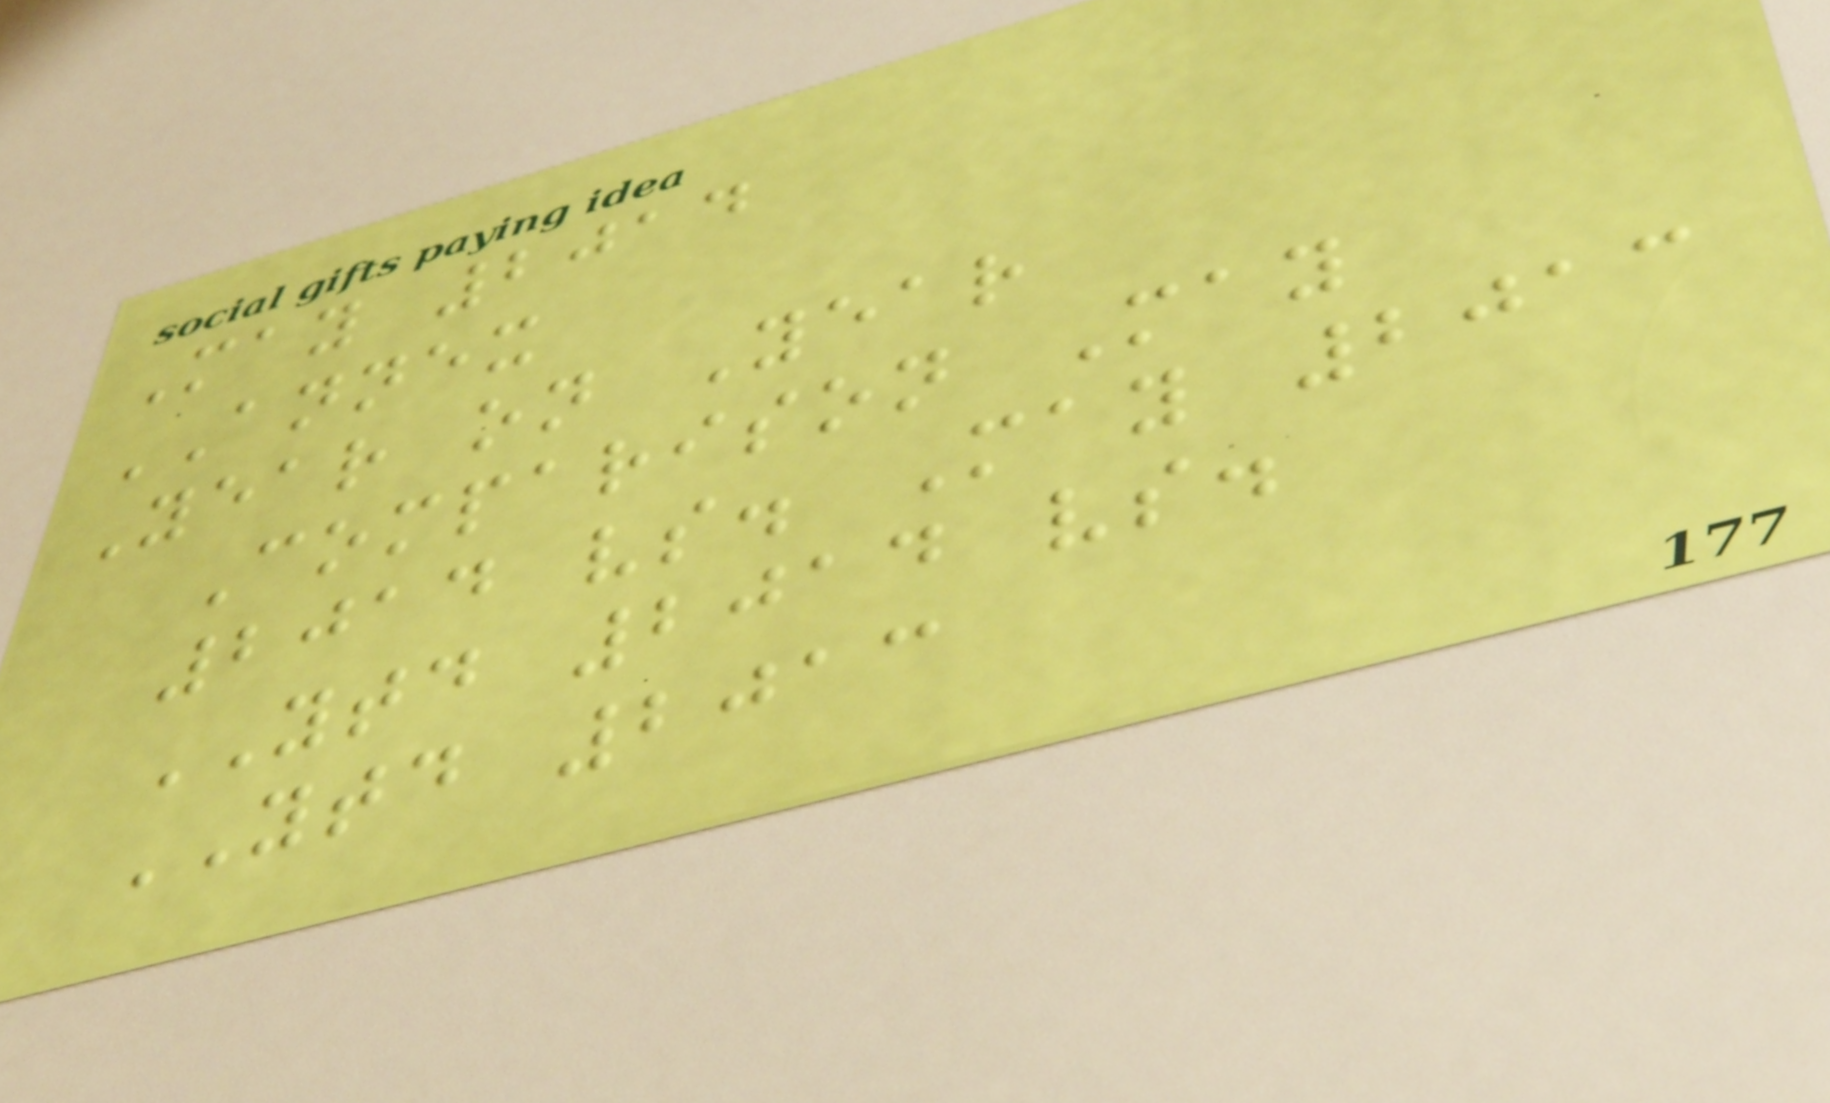May 2014
ANNEX
Year on Year
Comparison May
2014 vs. May 2013
YTD 2014 vs.
YTD 2013
